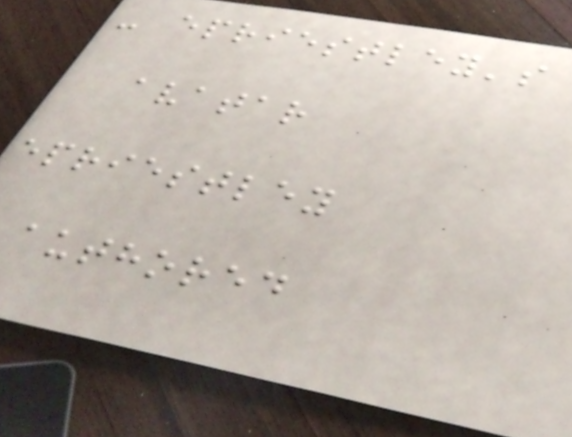- epriestley's
avatar
epriestley
authored
